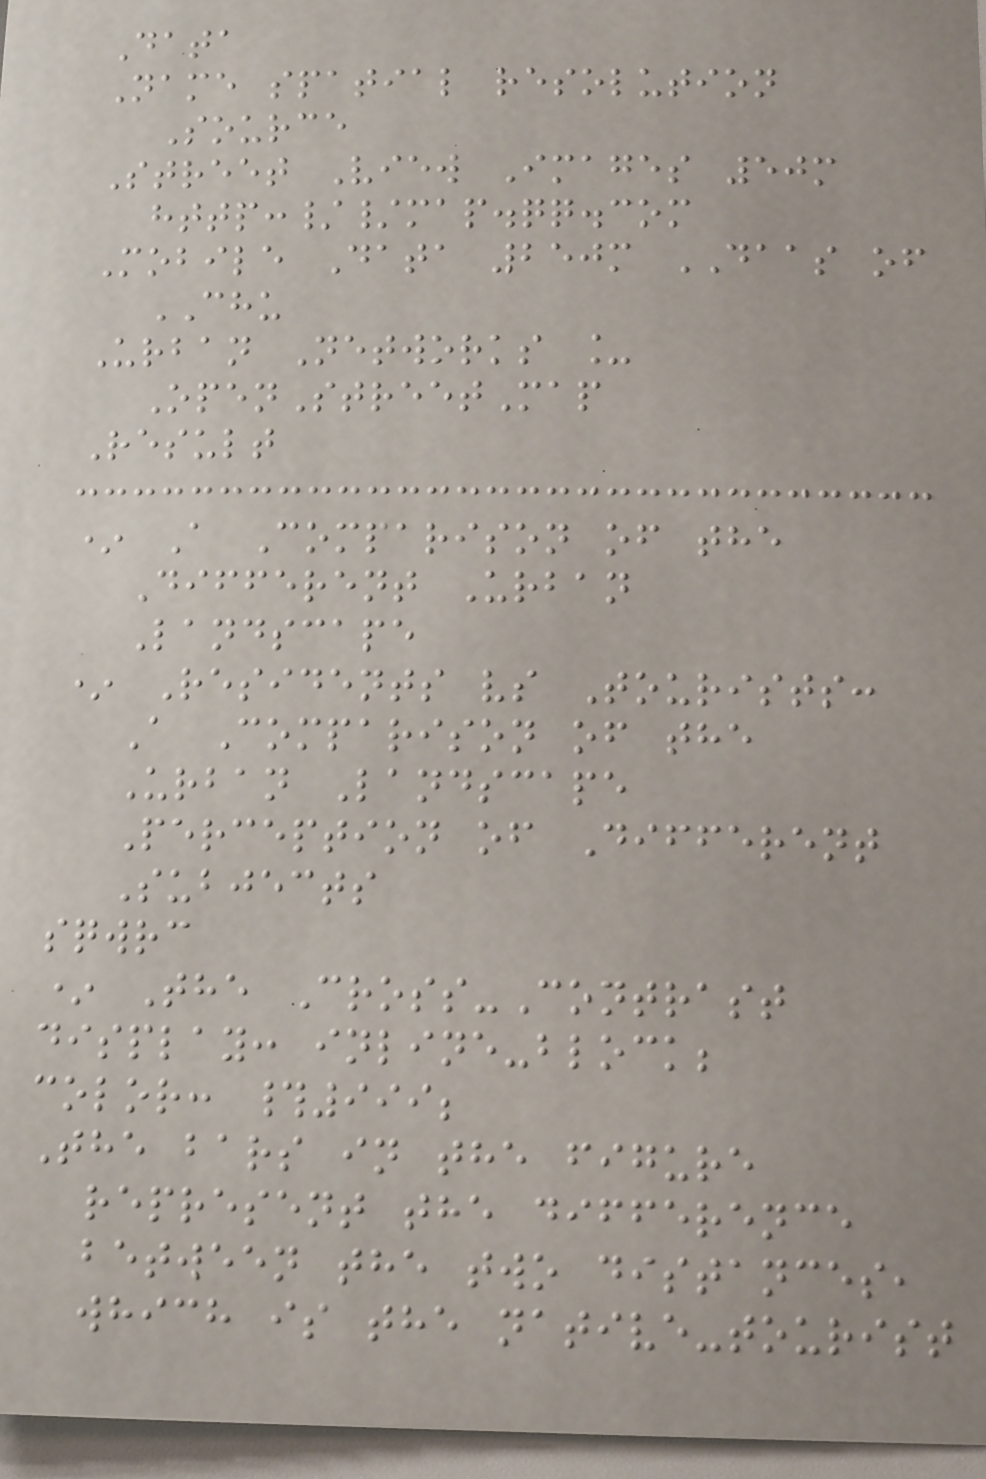Data
Name spatial resolution
Source
Street View Images 50m
http://map.qq.com
Mobile Data 250m DAAS of
CHU
Urban Networks _
OpenStreetMap
Result
* A Comparison of the
Different Urban
Landscape
* Residents vs Tourists:
A Comparison of the
Urban Landscape
Perception of Different
Subjects
sqwrc
* The Cross-Contrast
display: inline-block;
color: #999;
The bars in the figure
represent the difference
between the two distances,
which is the native-tourist
